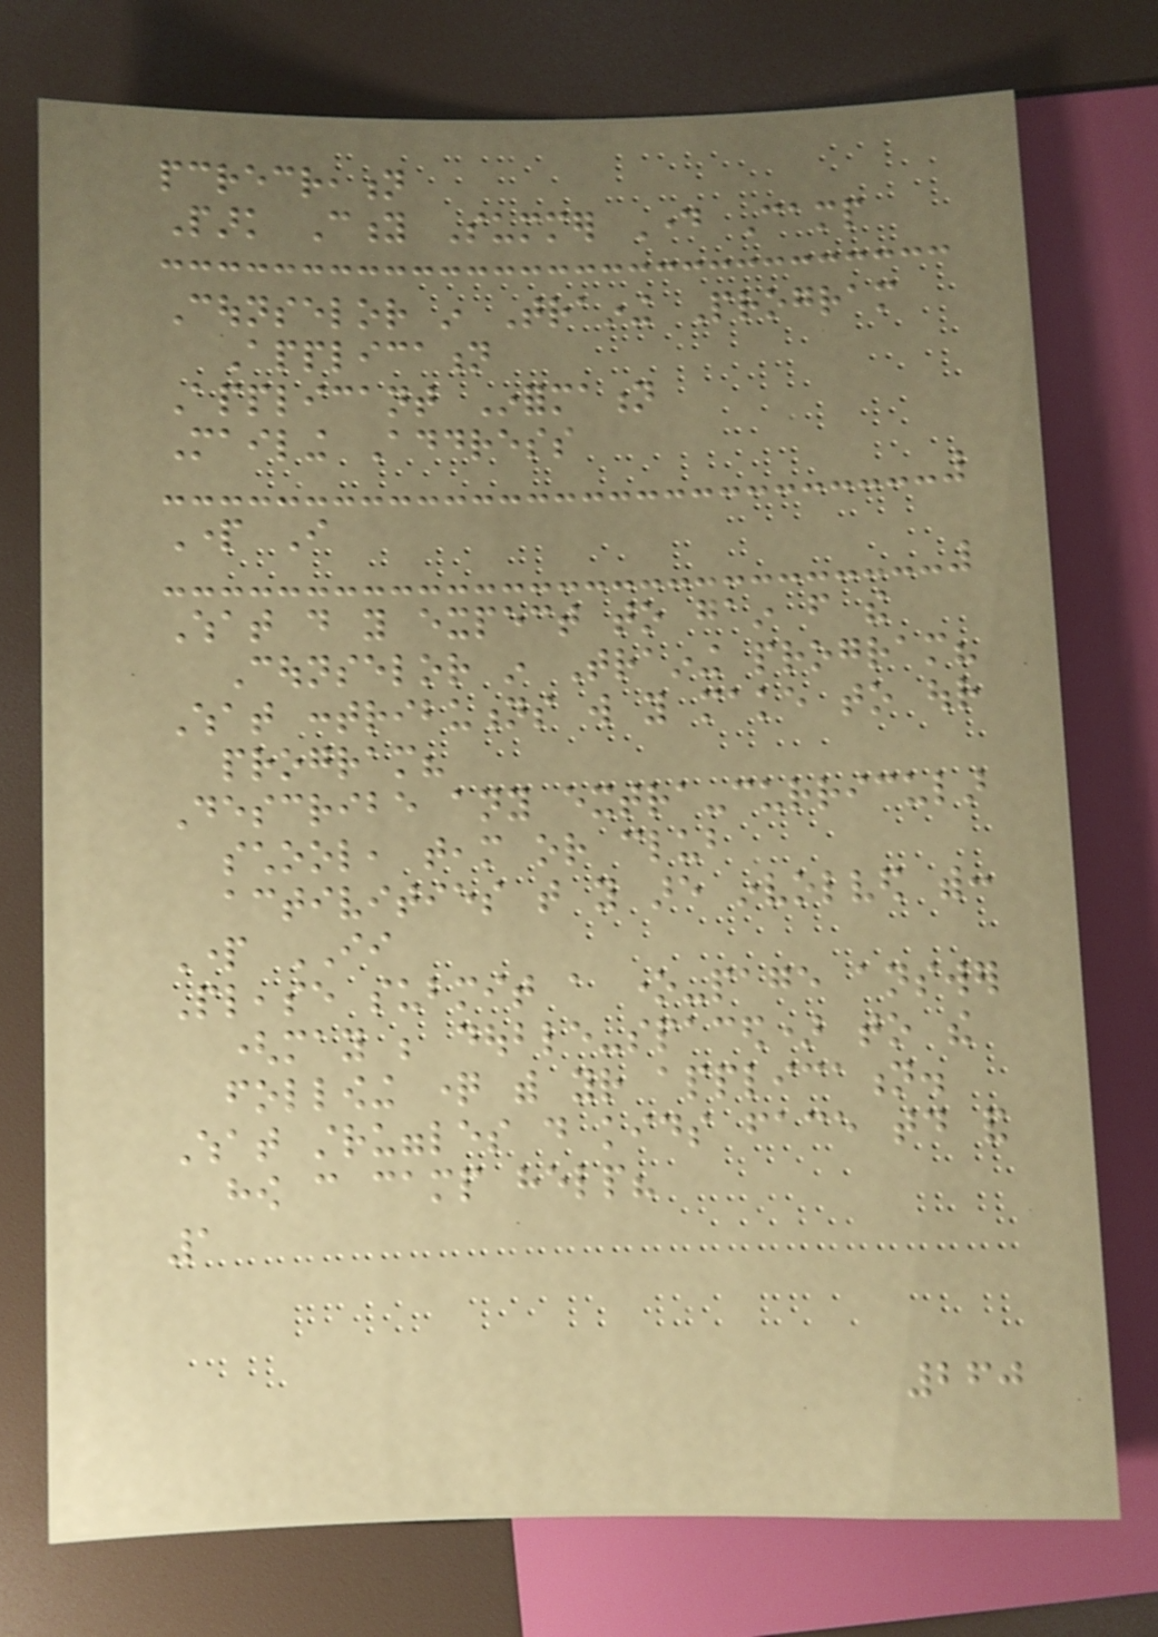pcrecreation
Park City Summer Day Camp
Counselor in Training Program
Application
Applicant Information
Mailing Address
Part I
What do you expect to gain from the
Counselor in Training program?
What contributions will you make to our
program?
Describe any extra-curricular
school, team or club
activities that you are involved with:
Part II
Please submit a one-page answer
(may be double-spaced) to the
following question with your application.
What struggles do kids face today and
how can camp help?
1
260
